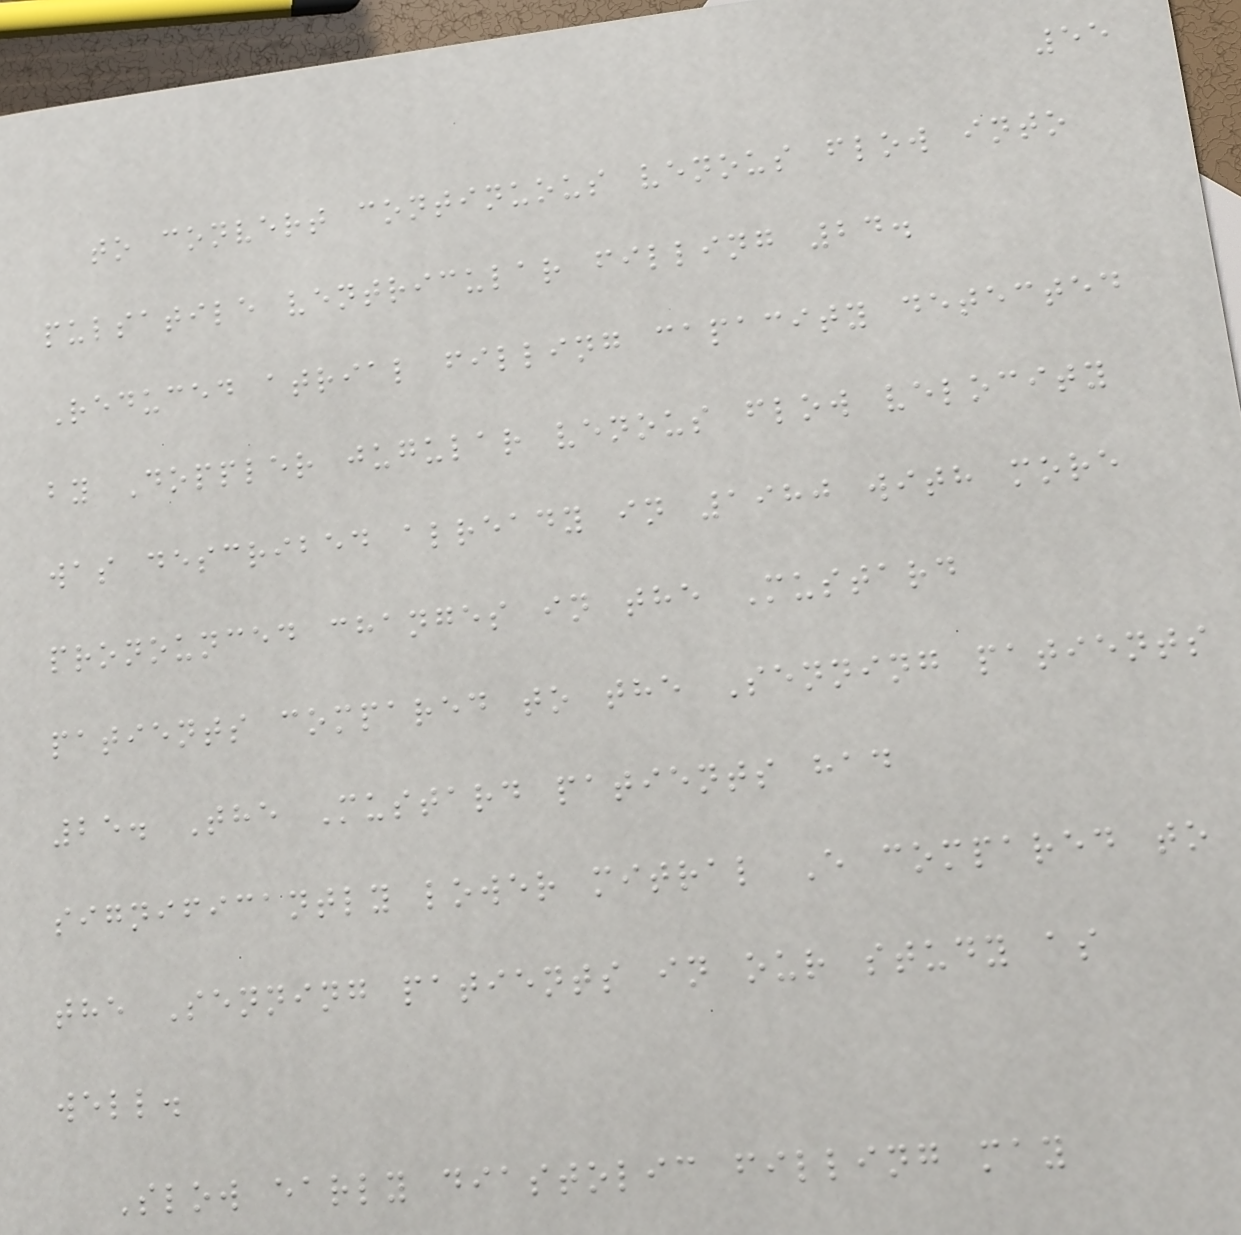55
to convert continuous venous flow into
pulsatile ventricular filling 24.
Reduced atrial filling capacity detected
by Doppler jugular venous flow velocity
was described already in 1980 with more
pronounced changes in the Mustard
patients compared to the Senning patients
25. The Mustard patients had
significantly lower mitral E compared to
the Senning patients in our study as
well.
Slow early diastolic filling may
